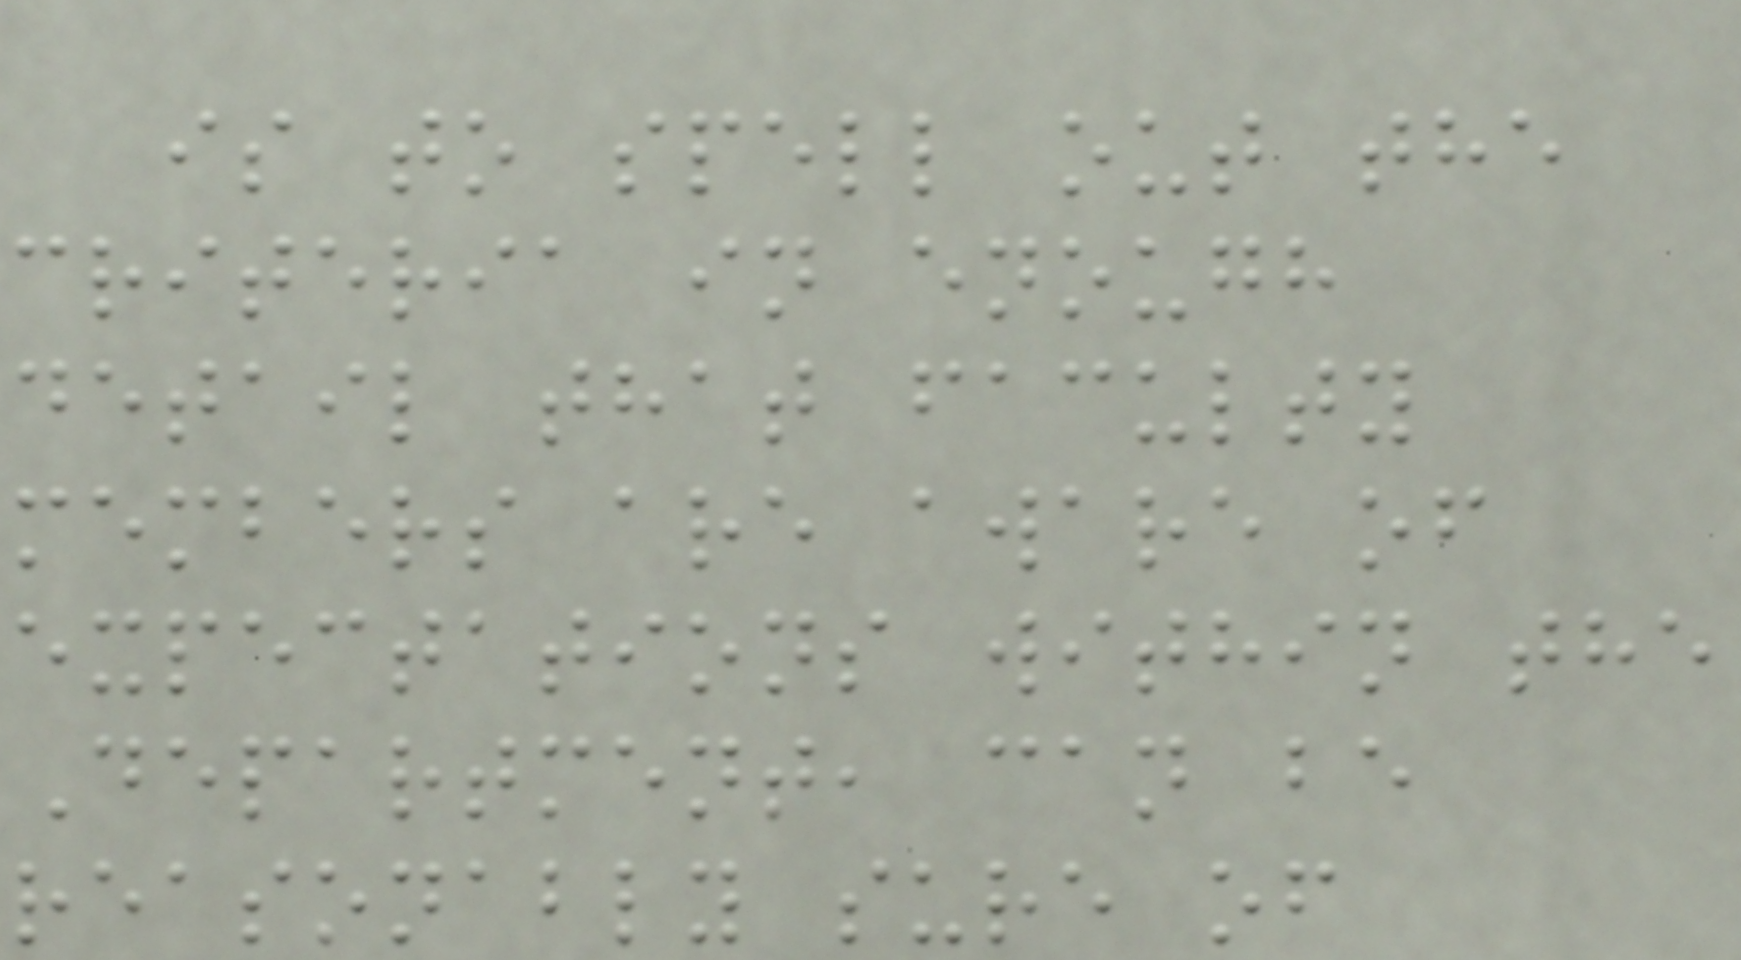is to spell out the
criteria in enough
detail that faculty
members are aware of
expectations within the
Department, can be
reasonably sure of
